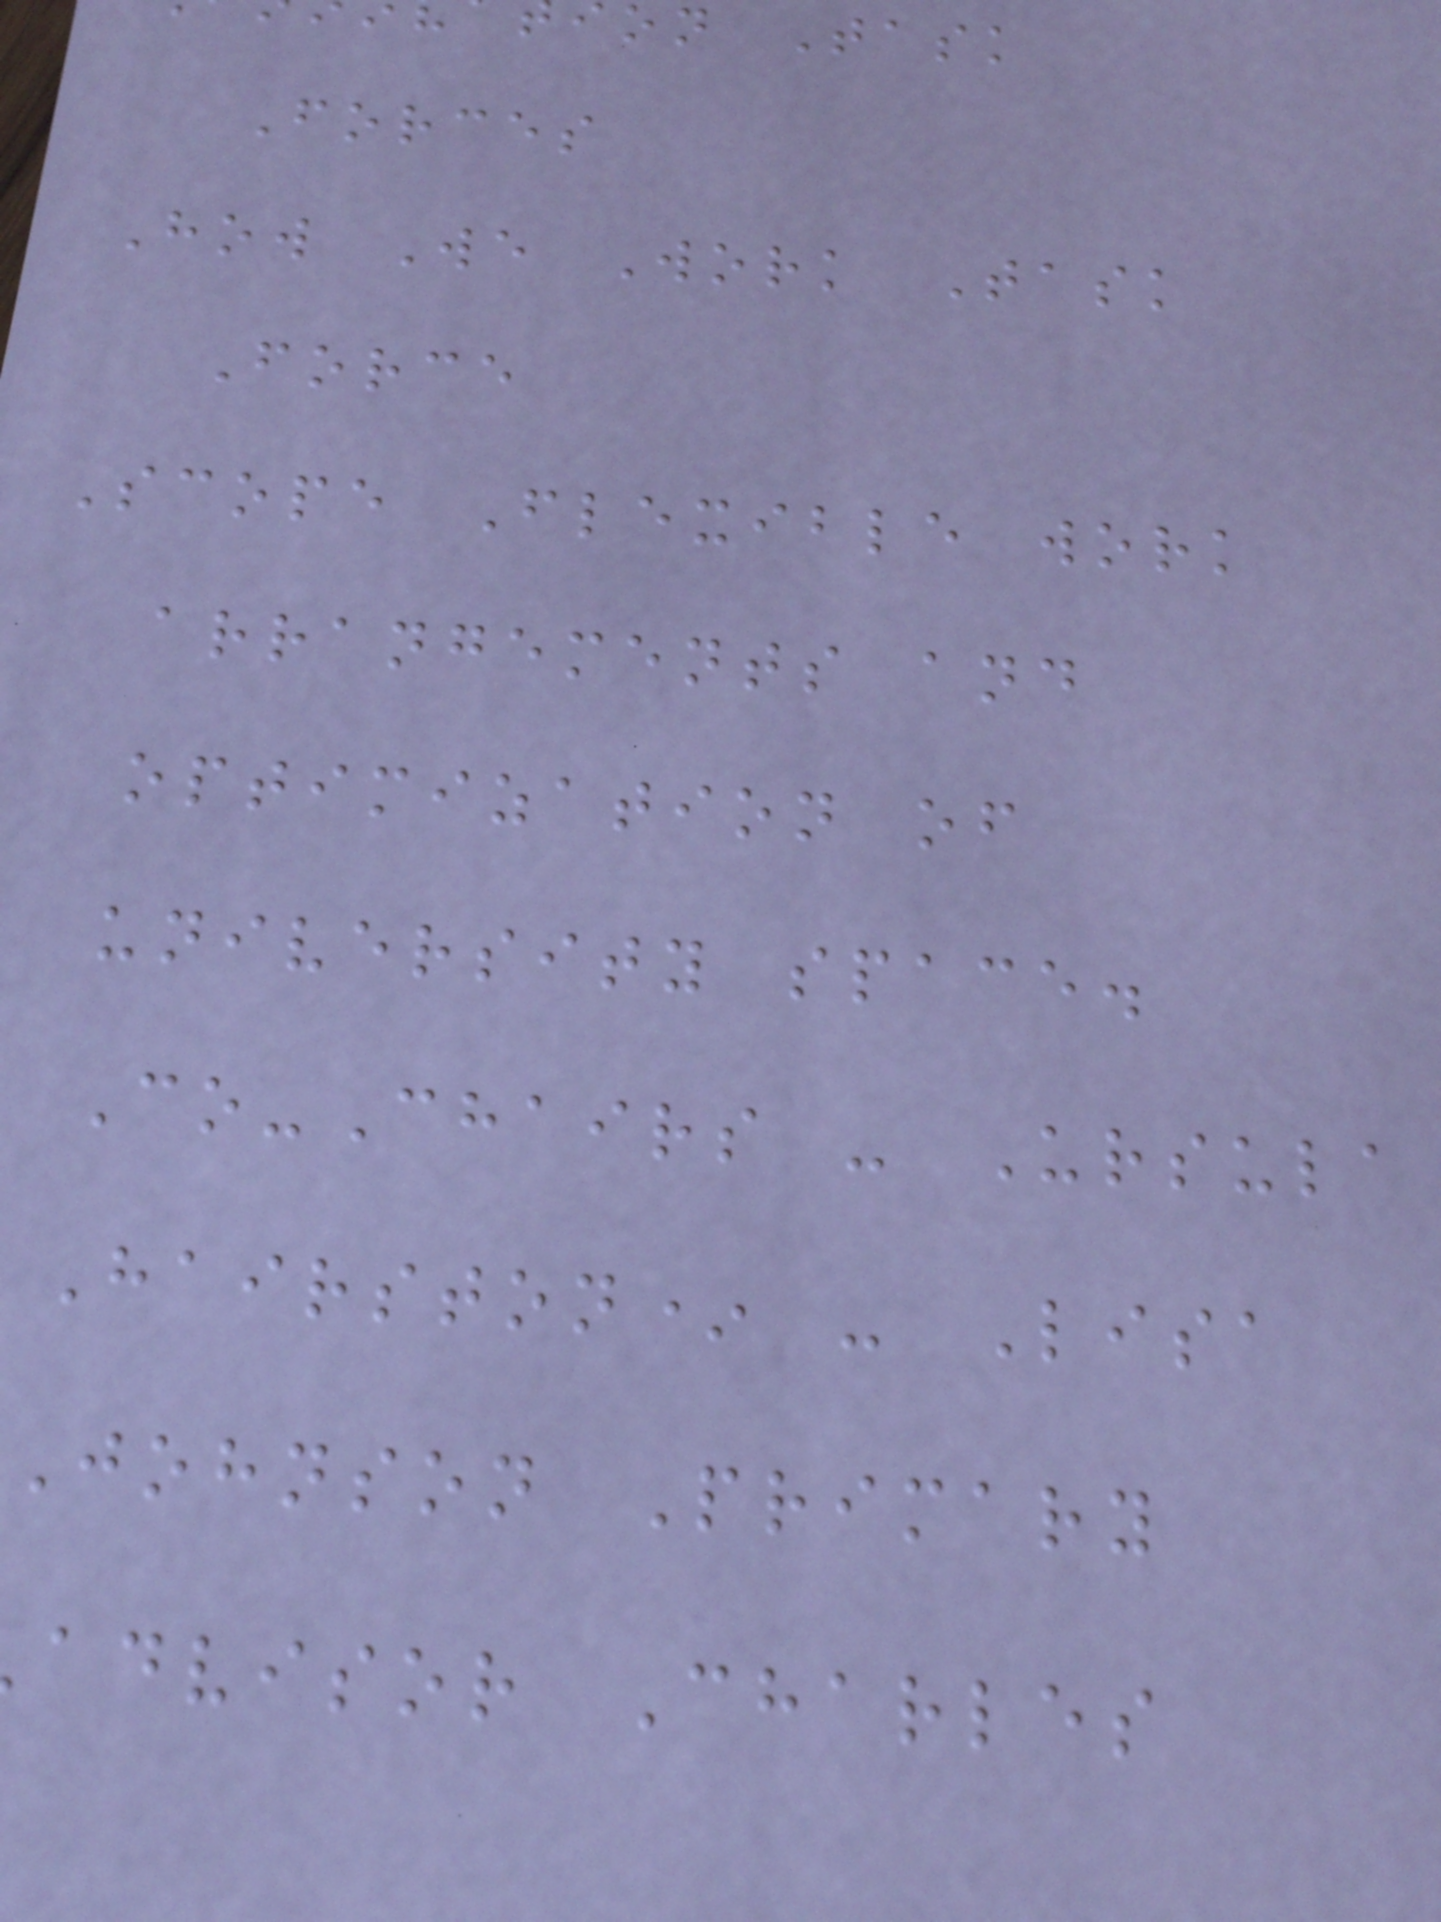on Task
Forces
How We Work Task
Force
Scope Flexible work
arrangements and
optimization of
university space.
Co-Chairs - Ursula
Hairston* - Lisa
Johnson Primary
advisor Charles
